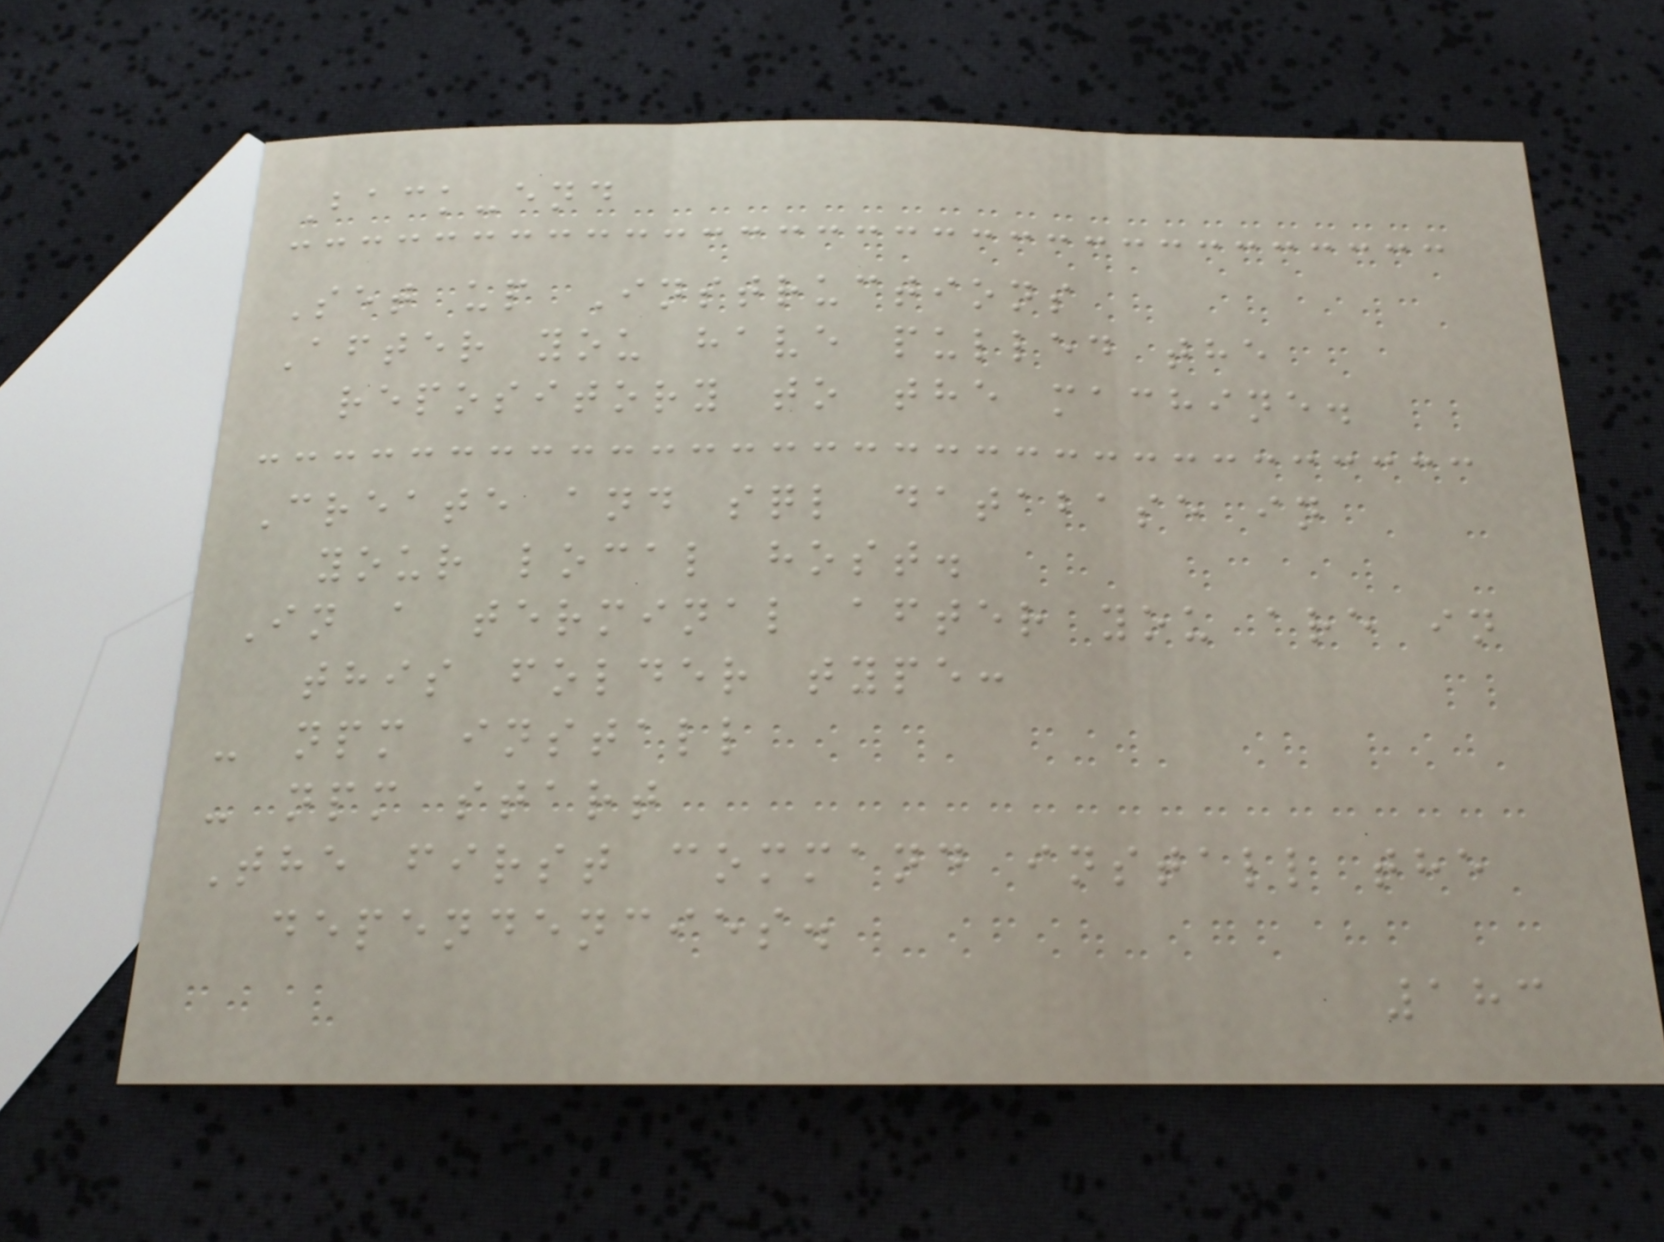Back-end
Set up Instructions
After you have pulled the
repository to the machine.
Create and sql database in
your local host.
In a terminal after you are in
this folder type:
- npm install
- npm start
The first command install the
dependencies.
183
